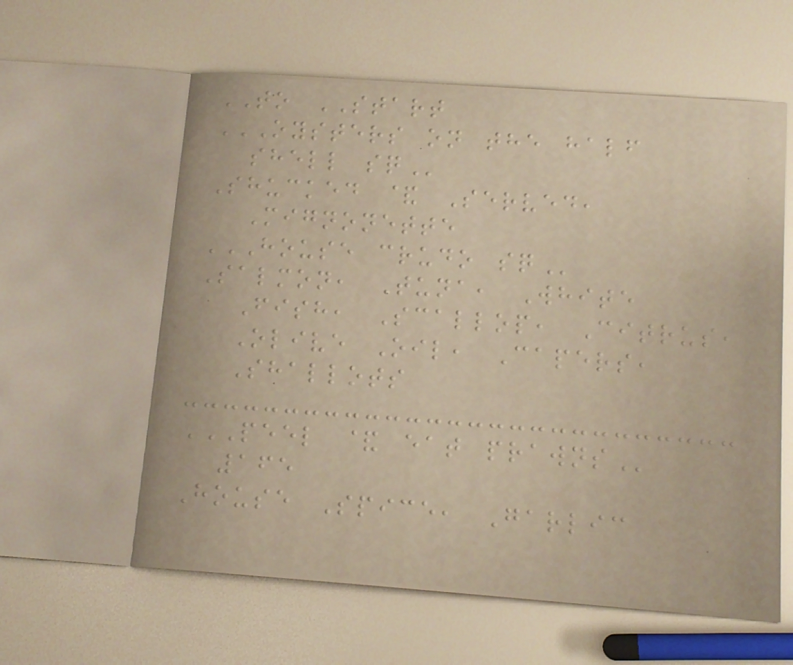TO START
OYSTERS ON THE HALF
SHELL SQ
Shucked & Served,
Mignonette
HOUSE CRUDO SQ
Salmon, Tuna, White
Fish, Scallop, Citrus,
Olive Oil, Capers,
Shallots
PEEL & EAT PRAWNS
165
House Spice, Garlic
